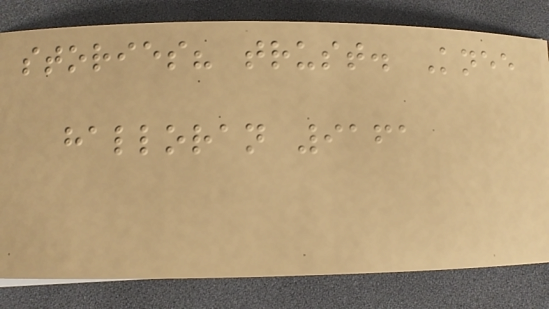stories? trust. Knee
halloran 9161
